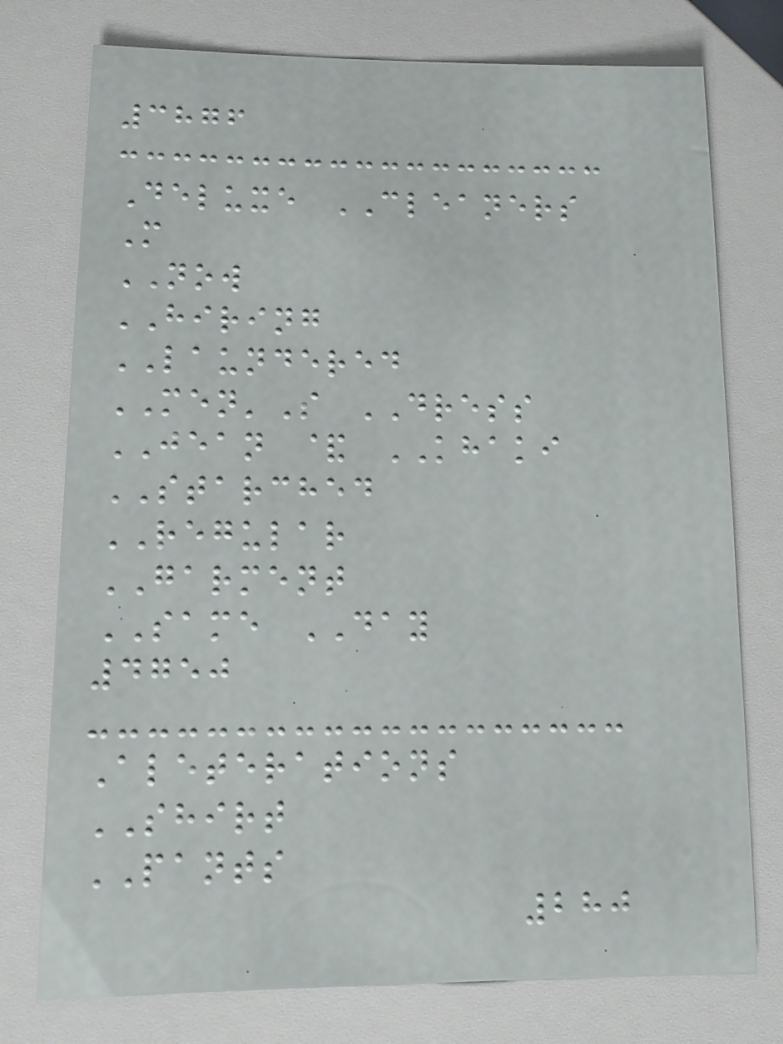3876
Deluxe CLEANERS
M
NOW
HIRING
LAUNDERED
MEN'S DRESS
JEAN & KHAKI
STARCHED
REGULAR
GARMENT
SAME DAY
4750
Aleterations
SHIRT
PANTS
280
